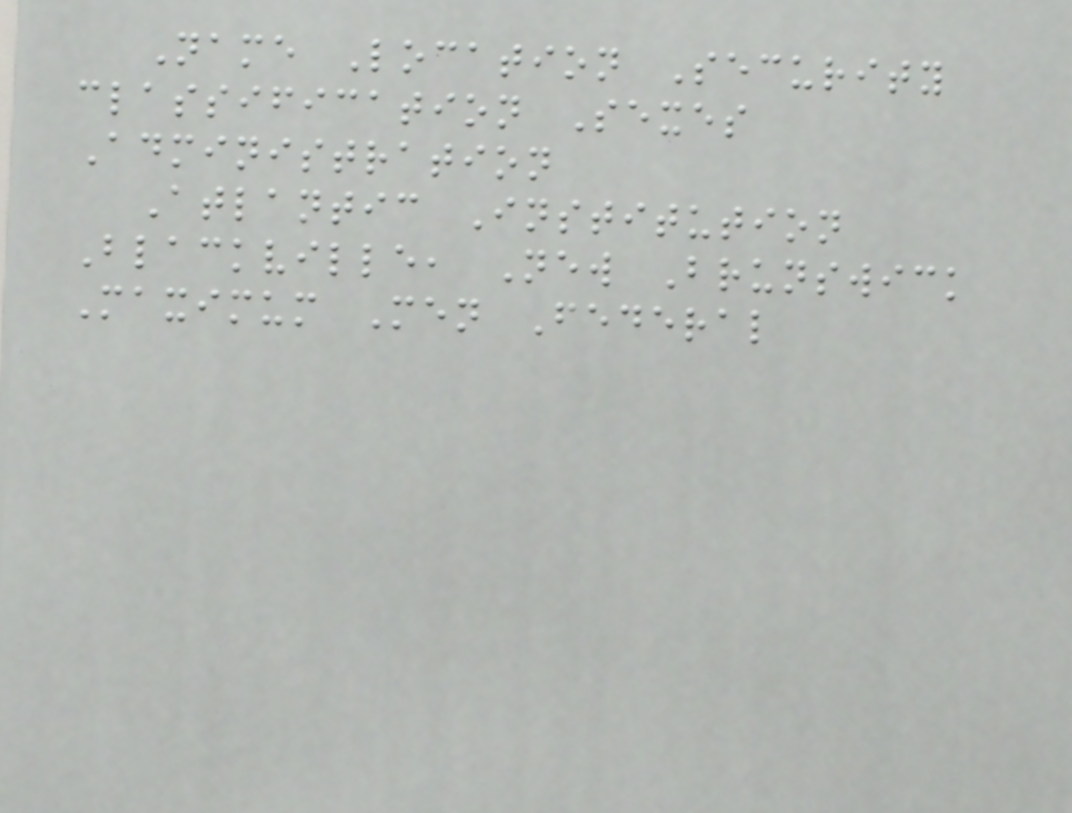Name Location Security
classification Sexes
Administration
Atlantic Institution
Blackville, New Brunswick
Maximum Men Federal
